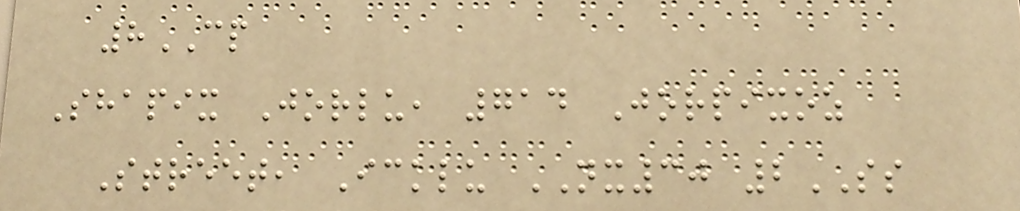8CP
Shapix Jorlu, 714 Jorpixoz
Street, Icklu NX30 2SS
